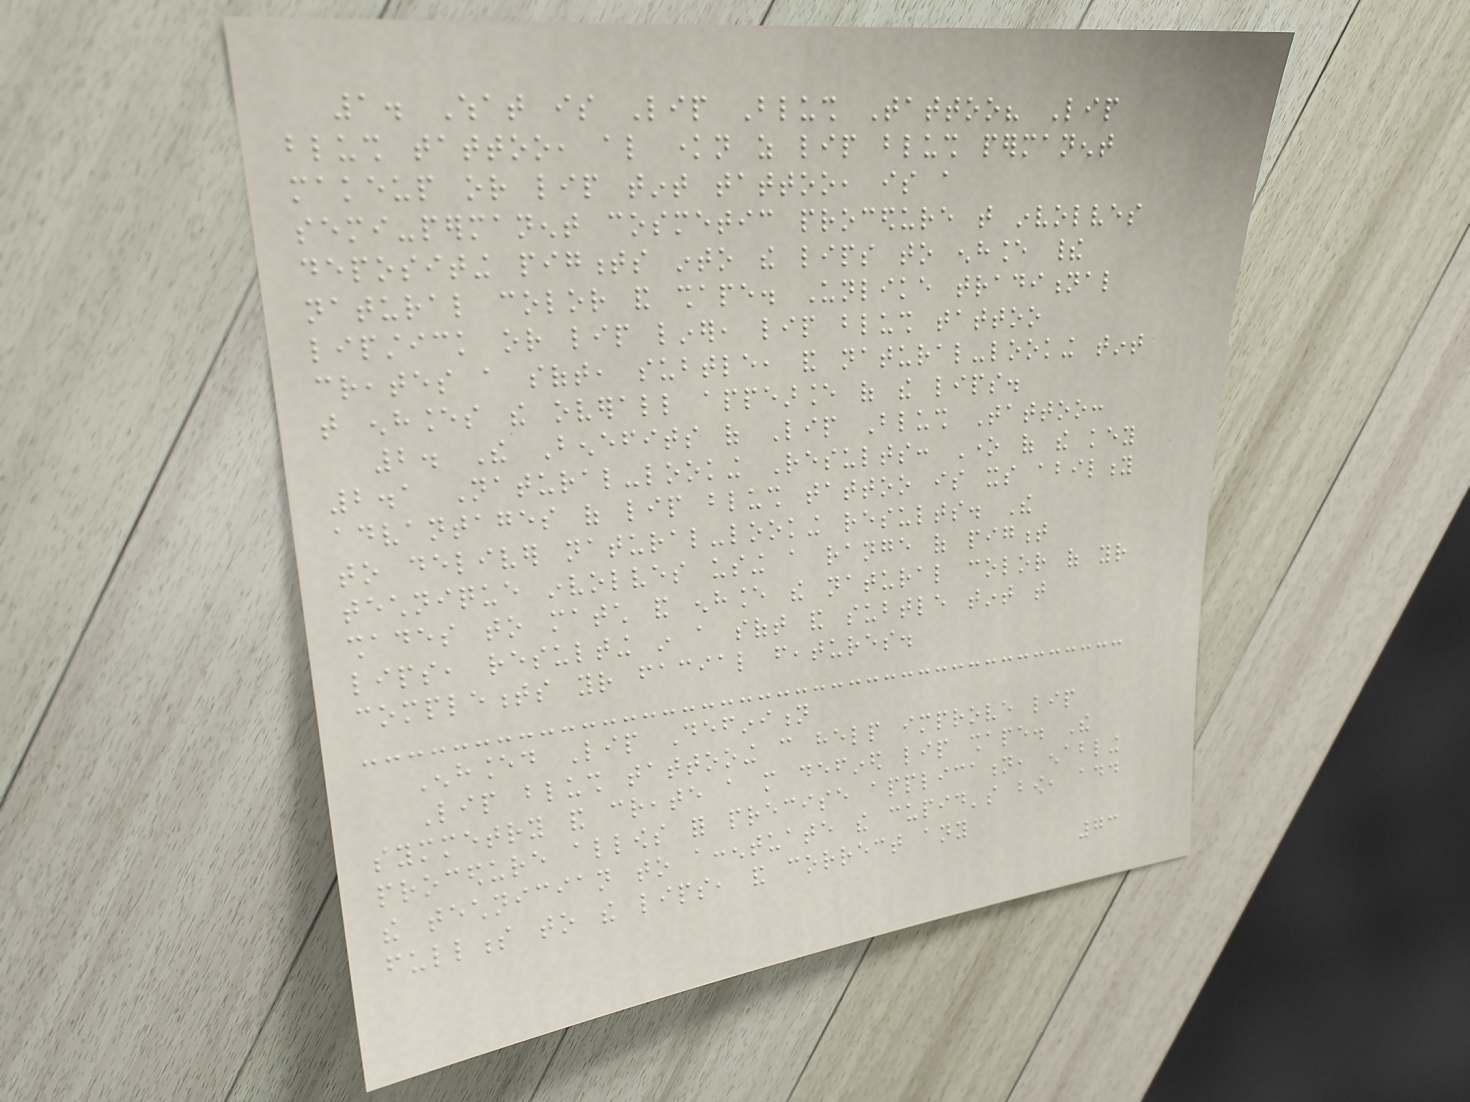1. What is Lip Blush Tattoo? Lip
blush tattoo, also known as lip blush permanent
makeup or lip tint tattoo, is a
semi-permanent cosmetic procedure that involves
depositing pigments into the lips to enhance their
natural color and shape. Unlike traditional
lipstick or lip liner, lip blush tattoo
creates a soft, subtle, and natural-looking tint
that enhances the overall appearance of the lips.
2. The Benefits of Lip Blush Tattoo:
2.1 Natural-looking Results: One of the key
advantages of lip blush tattoo is its ability
to deliver natural-looking results. The
technique involves using a range of pigment
shades to match and enhance the natural color of your
lips, resulting in a soft and subtle tint that
complements your facial features.
Enhanced Lip Definition
Lip blush tattooing can help improve lip
symmetry and create a more defined lip shape. The
procedure allows for precise application, enabling
the technician to accentuate the cupid's bow, add
fullness to the lips, and correct any
73
